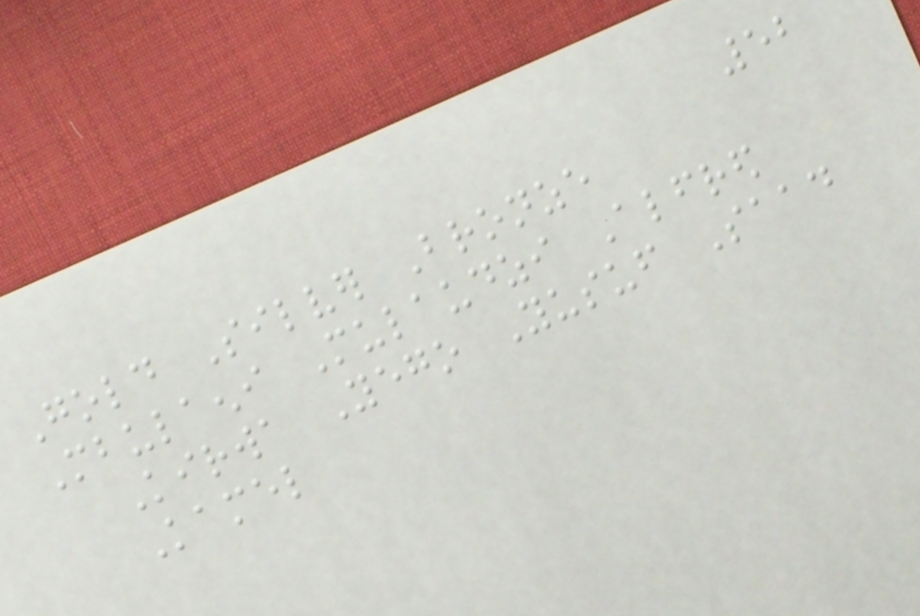52
Gold Silver Bronze
Mbulaeni Mulaudzi Alfred
Kirwa Yego Yusuf Saad
Kamel
